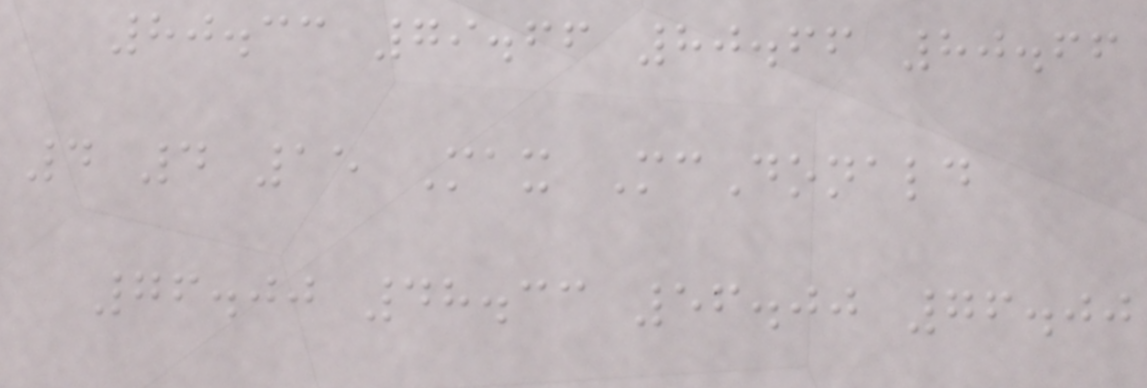80.33 79.66 80.66 80.66
4 4 15 Max McDonald
76.00 48.33 56.00 76.00
